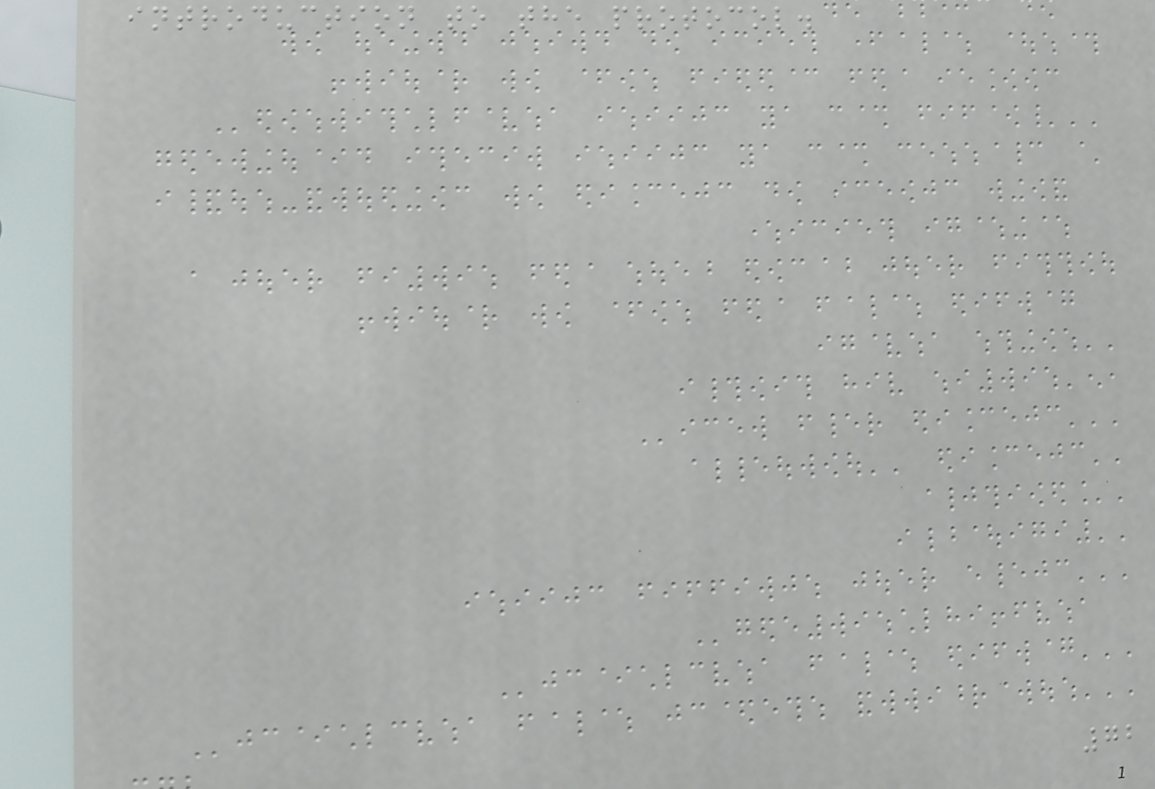introduction to the protocol.
72
